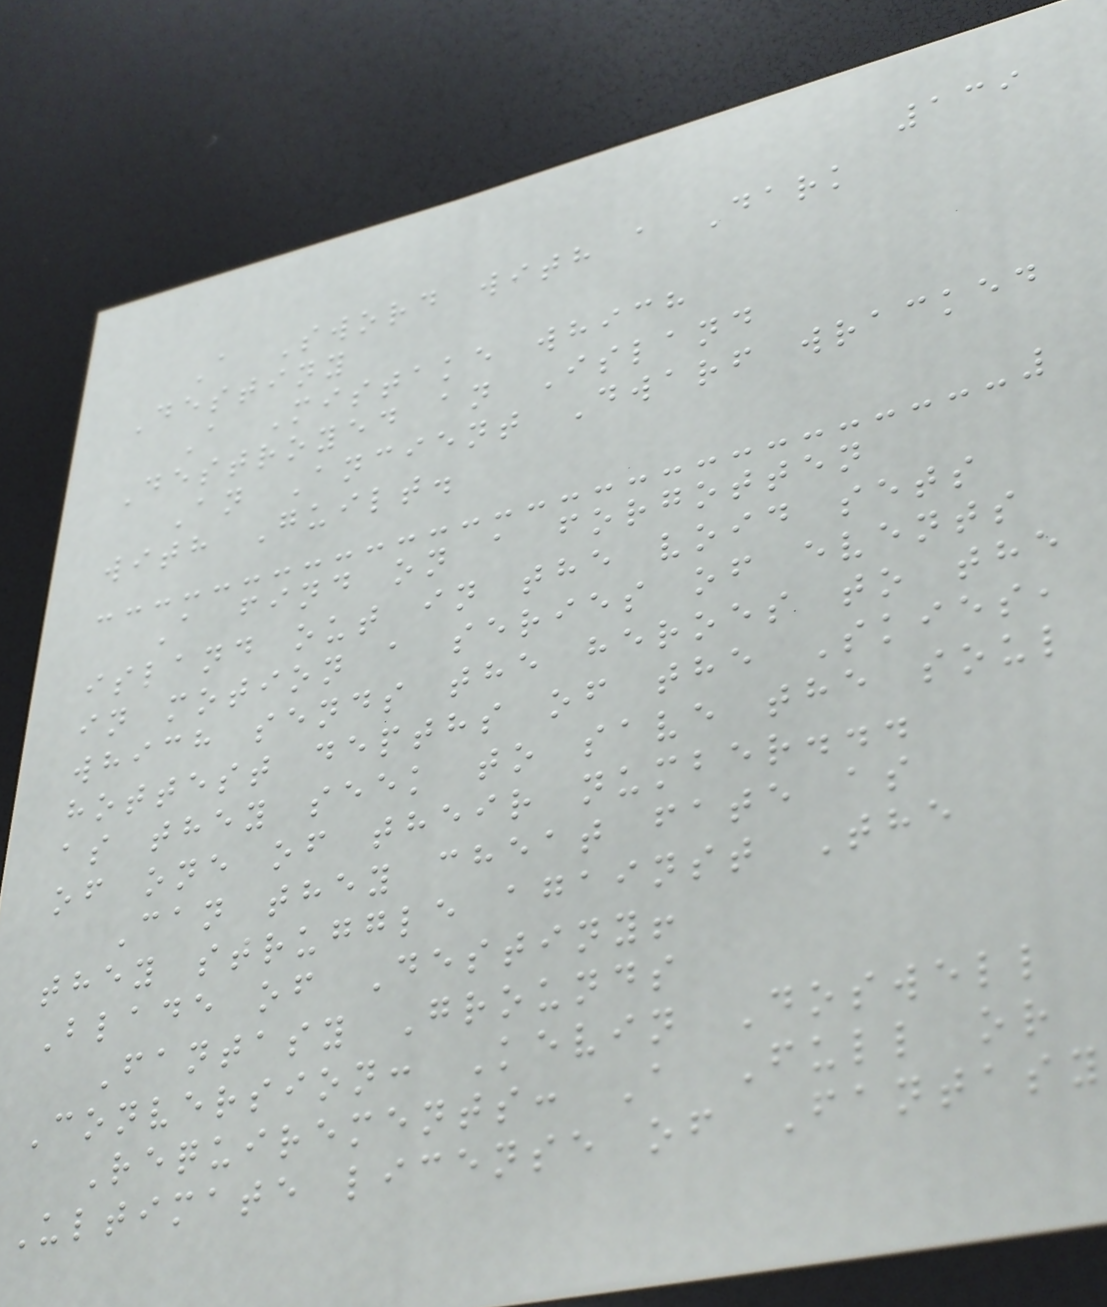139
A Sword with a Dark
Destiny
A Mistake which
Destroyed an Island
An Ancient Dwarf wracked
with Guilt.
A find on a forgotten
island out in the void sets
in motion a series of events
which sends the heroes to the
hottest depths of the Skies,
as they seek to save the soul
of one of their number...
Can they cheat fate as
they struggle against The
Blade of Destiny!
Fantasy Grounds
Conversion: Kevin Doswell
Requirements: A Full or
Ultimate license of Fantasy
